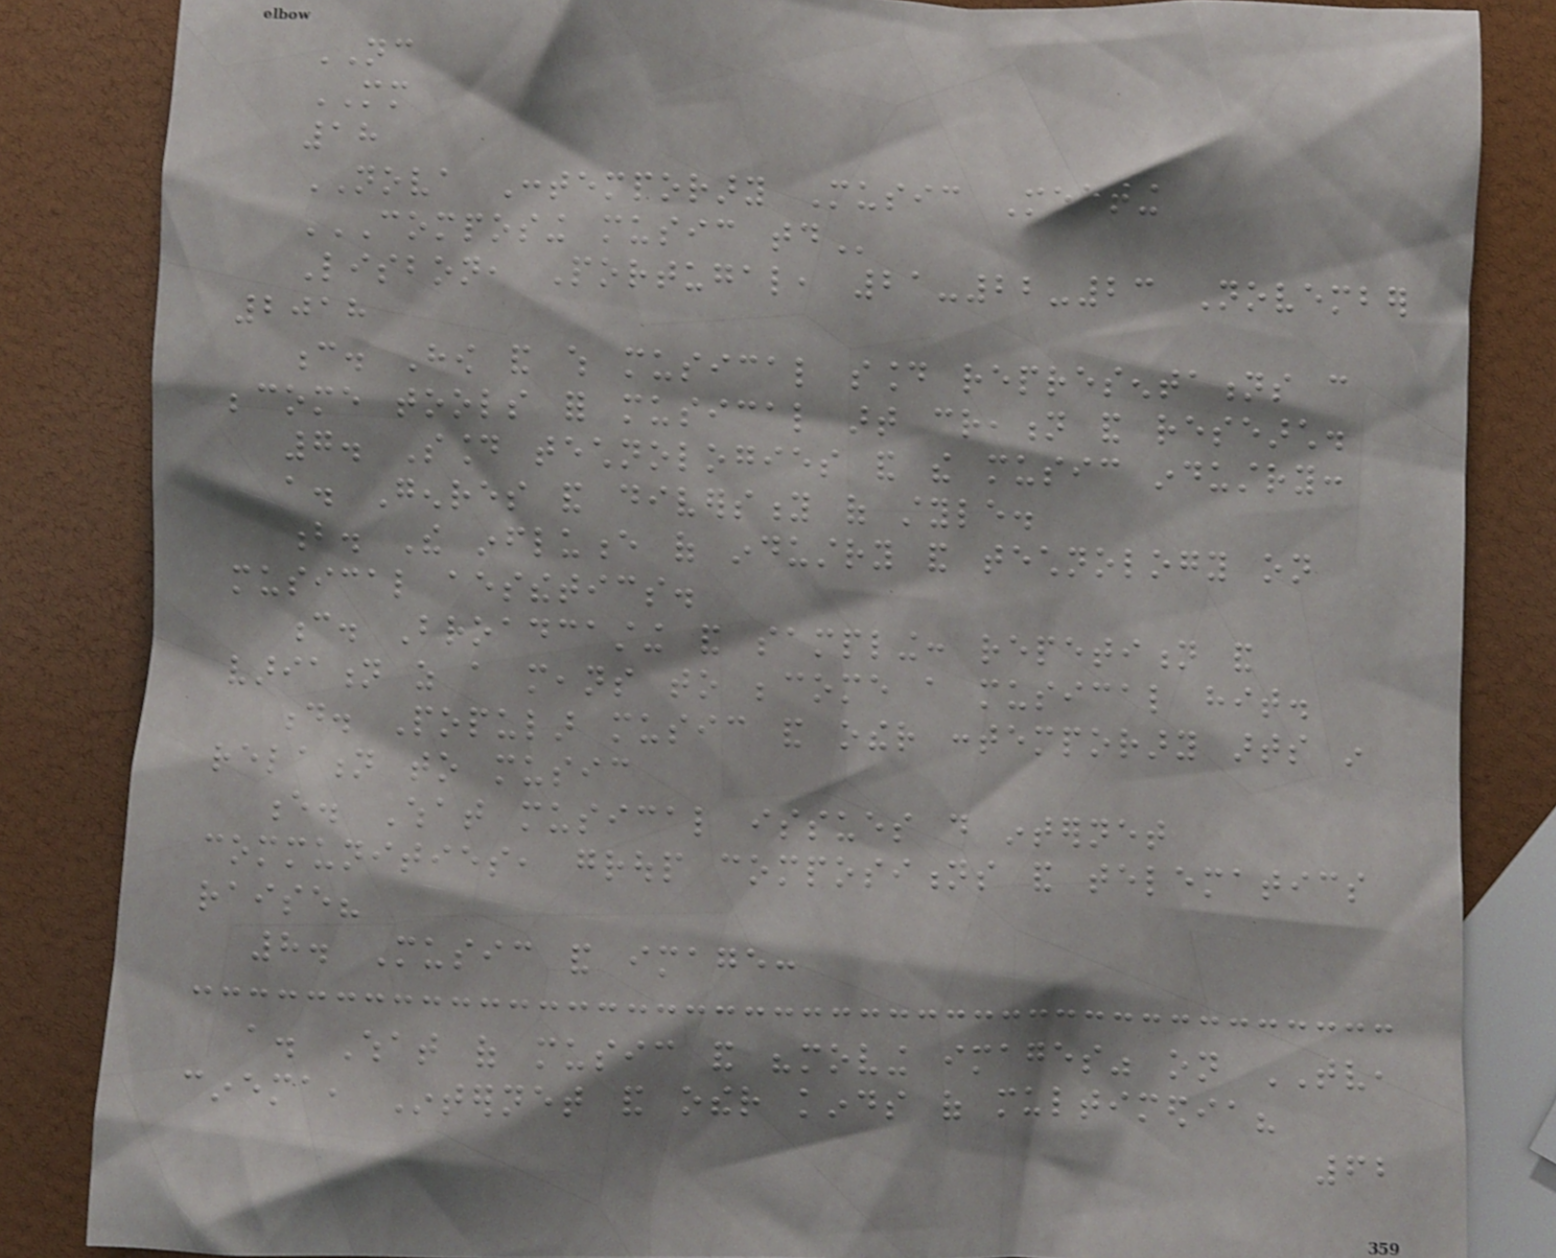NC
MM
18
NOVA Contemporary Music Meeting
COMPOSING MUSIC TODAY
Lisbon, Portugal, 21-22-23 November
2018
c. How and which musical sound representations can
become tools for musical art creation and research.
7. Sound technologies and the music industry:
a. Genres and diversity of style.
b. The influence of industry and technology on
musical aesthetics.
c. Broadcasting and sampling: repetition and
variation as a means to become a musical hit.
d. Popular music and other contemporary arts in
relation to music
e. What musical issues do internet
communities, group compositions and telematics
raise?
8. Music and image:
a. What of music and "moving images" on TV,
cinema, Internet and other kinds of multimedia?
62
